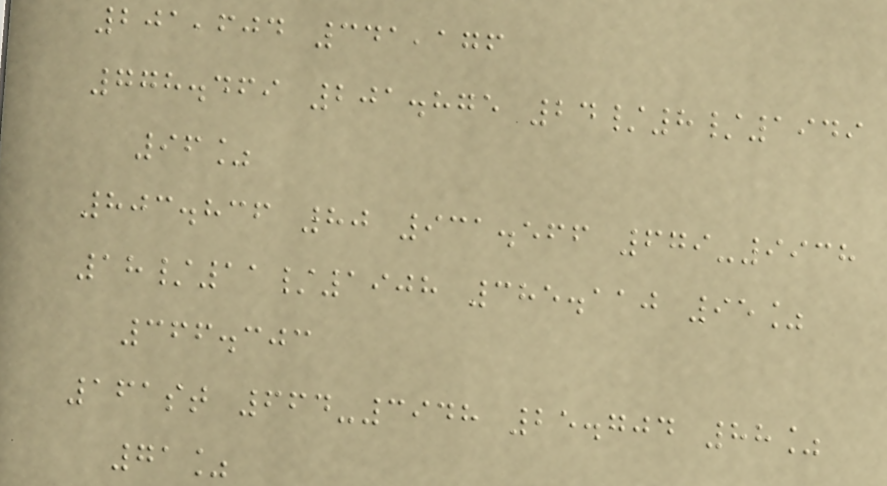201,604 341,176
778.469 201.875 24/8/1949
96%
803.836 80 931.566 679-9938
18/11/1908 385.110 95%
366.303
161st 664-3948 25.704 88%
71%
